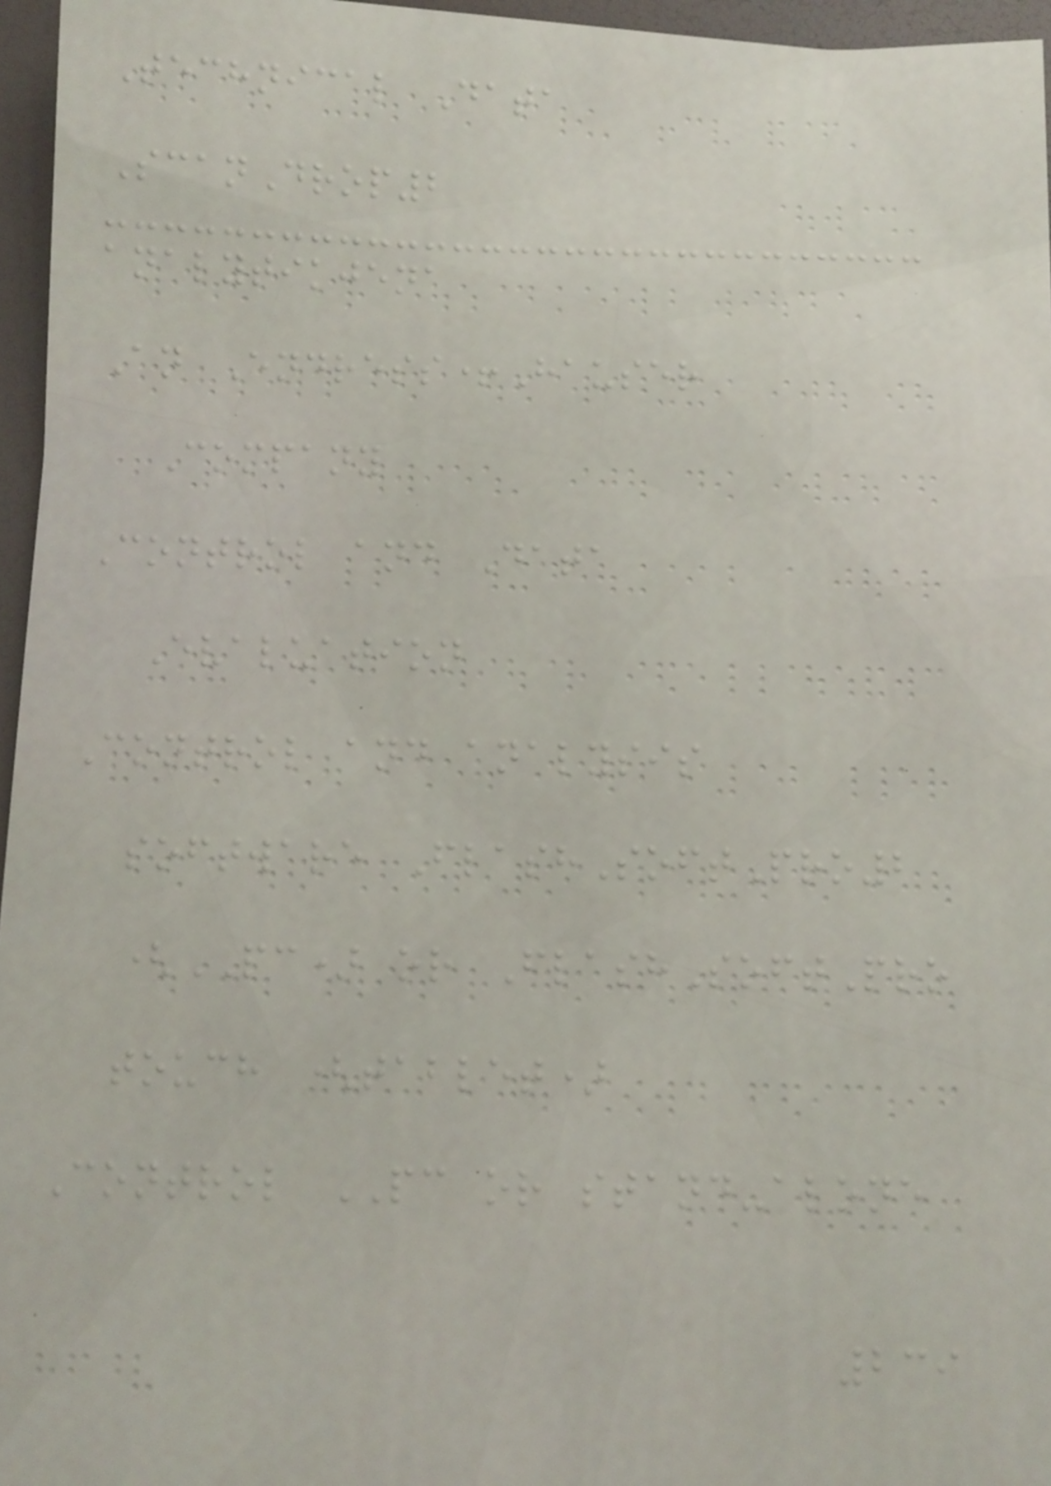Technical Data
ScanDrop2
analytikjena
An Endress+Hauser
Company
Control and Data
Evaluation
Control and analysis
software FlashSoftPro2
(PC) or FlashSoftPro
touch (tablet)
Control PC or stand-alone
239
